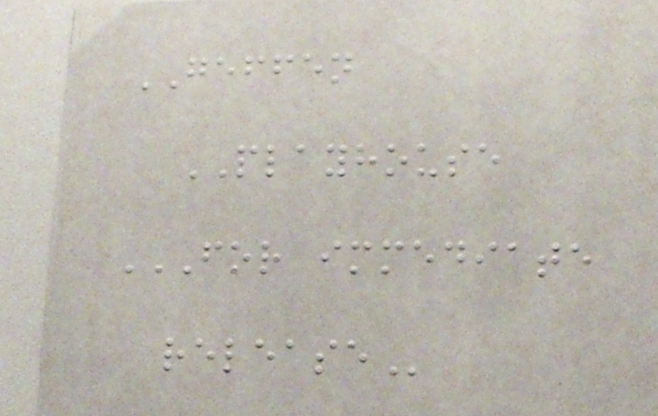GEFFEN
PLAYHOUSE
FOR IMMEDIATE
RELEASE
